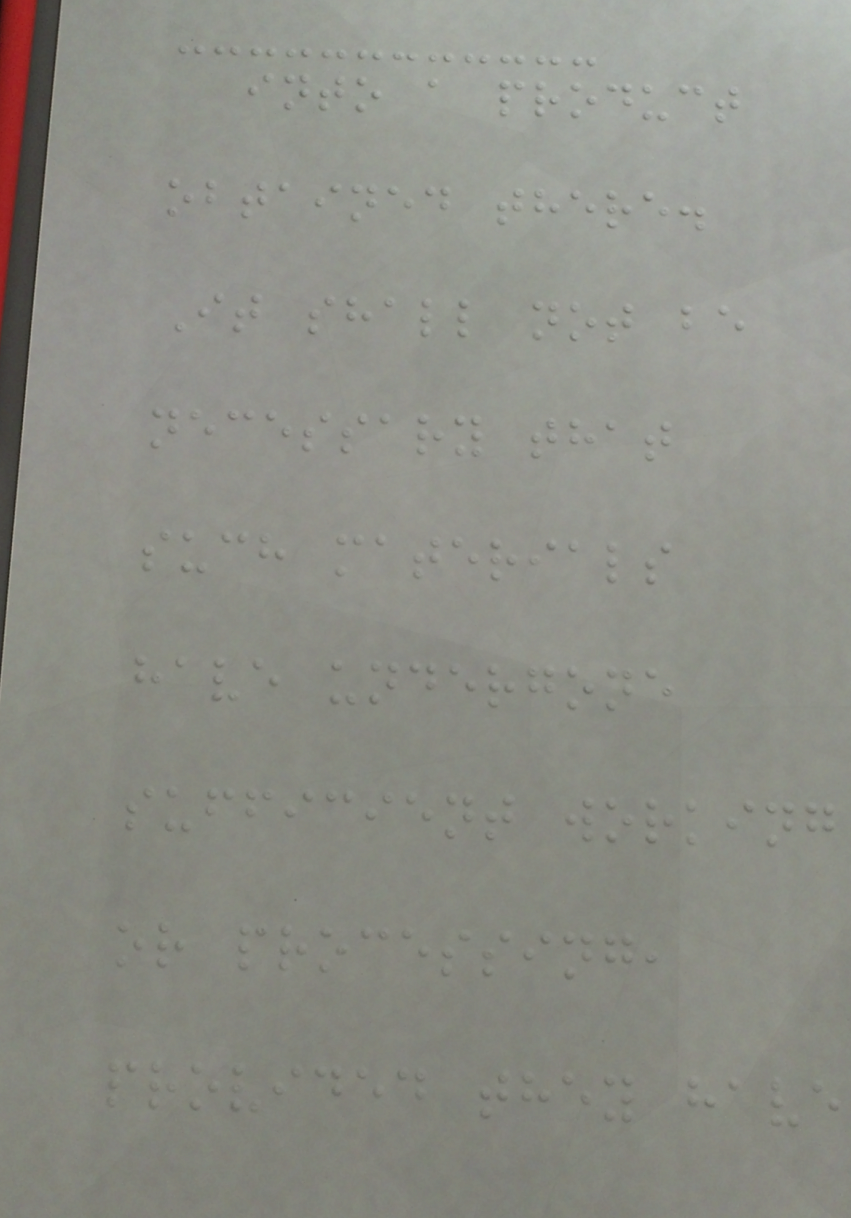into a product
obtained there.
It shall not be
necessary that
such materials
have undergone
sufficient working
or processing,
provided they have
